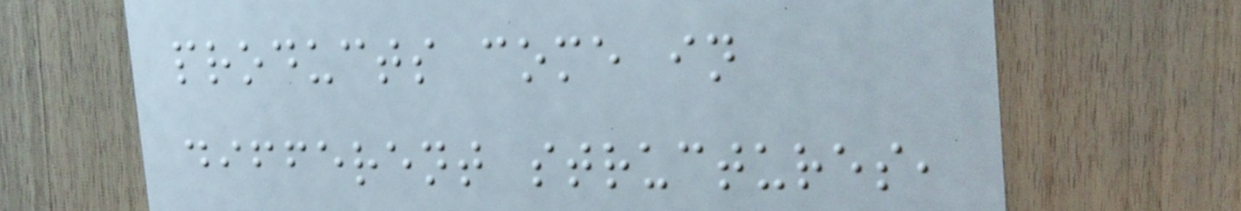products come in
different structures,
